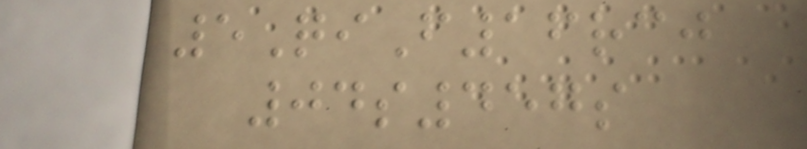5QiF16rcj
04s457s
